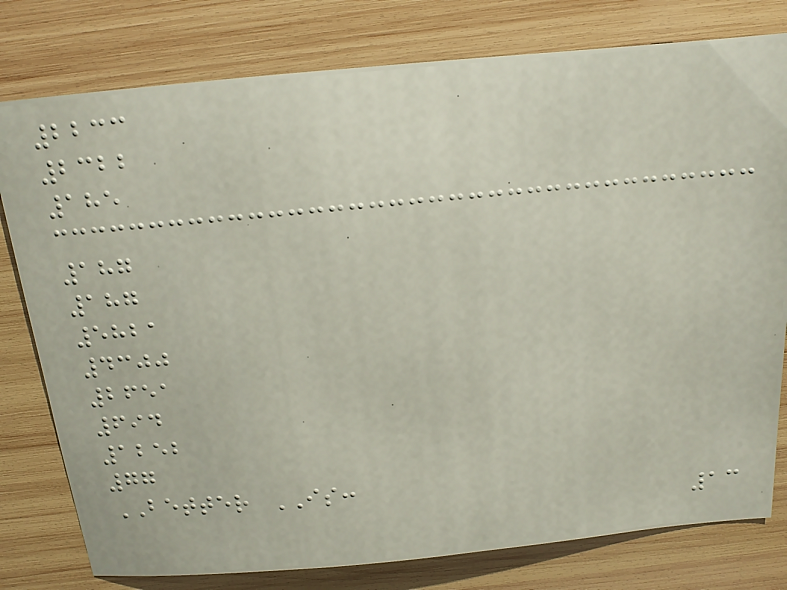2233
2322
185
187
187
5821
4300
2651
694
1252
77
BETTER IS:
13
